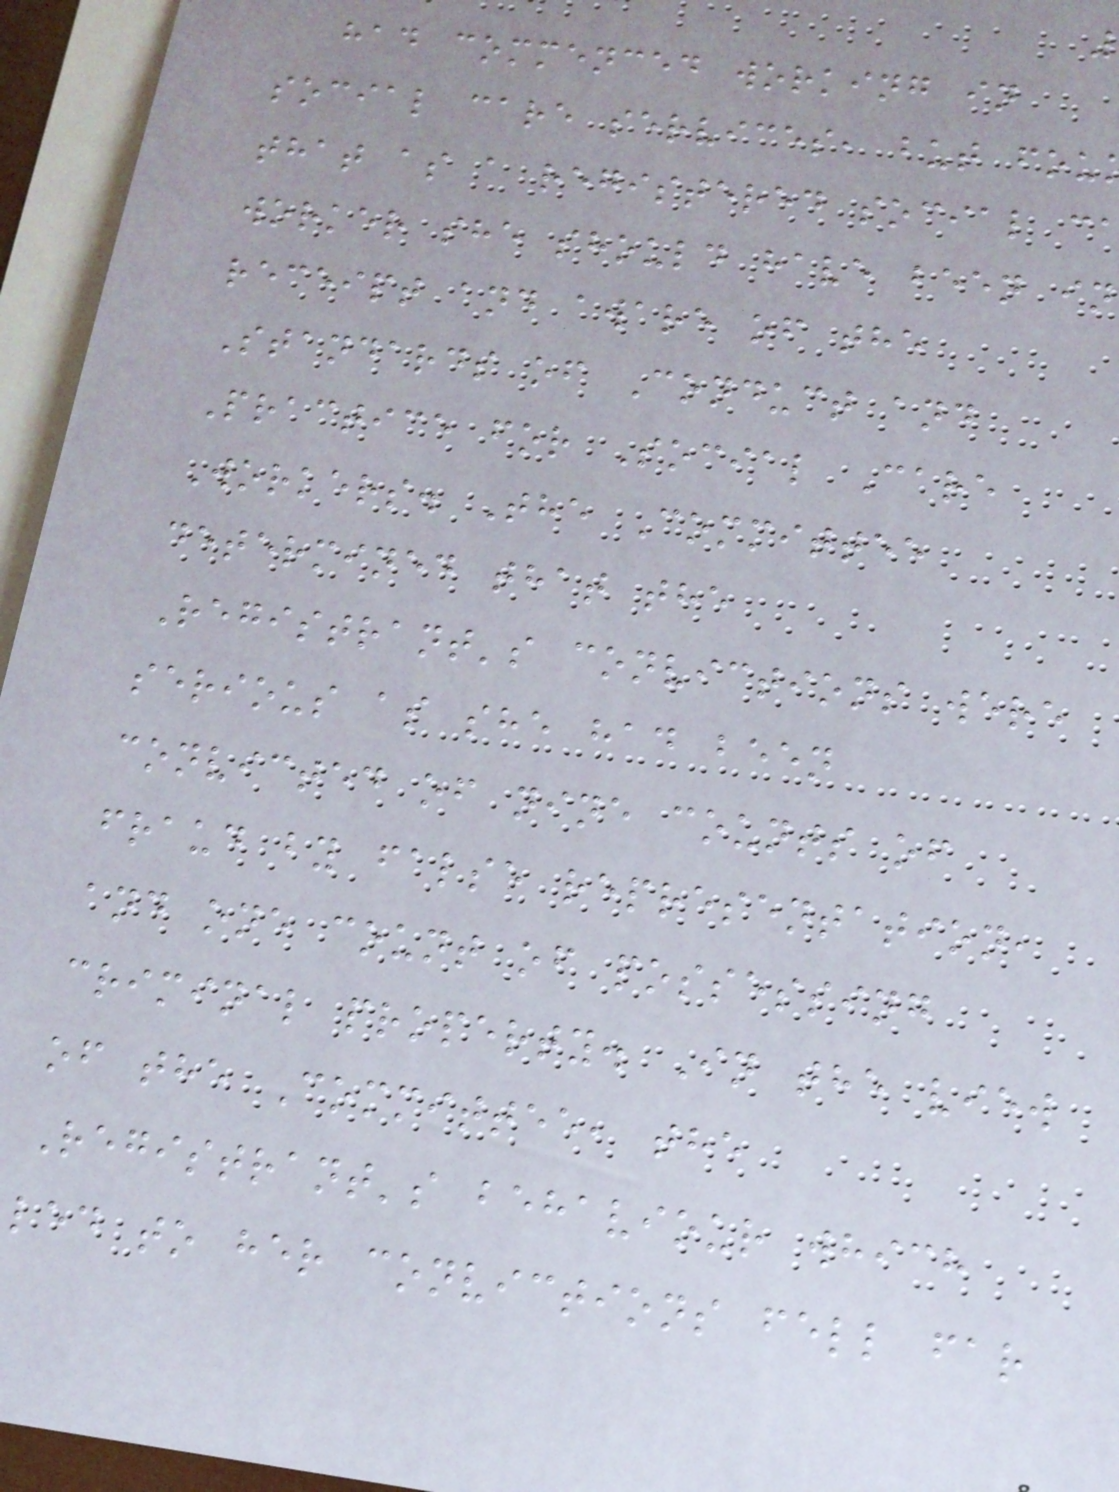had commenced working in
social care services, but fou
that as a registered social c
worker she should have been in
receipt and aware of the
Standards of Conduct and
Practice for Social Care
Workers. The Committee
determined that the
Registrant's convictions were
serious as she had been
convicted of nine counts of
fraud by false representation,
and one count of possessing
criminal property. In the view
of the Committee, the
Registrant's behaviour which
led to her convictions fell far
